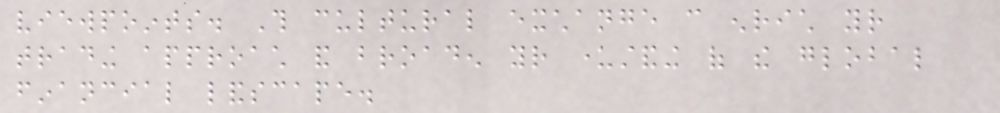viewpoints. This cultural exchange can enrich your
trading approach and broaden your understanding of the global
financial landscape.
